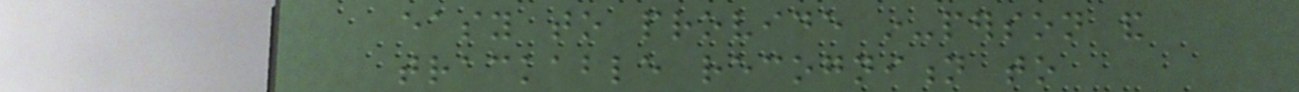easy to provide in-person and
trackable recognition to
